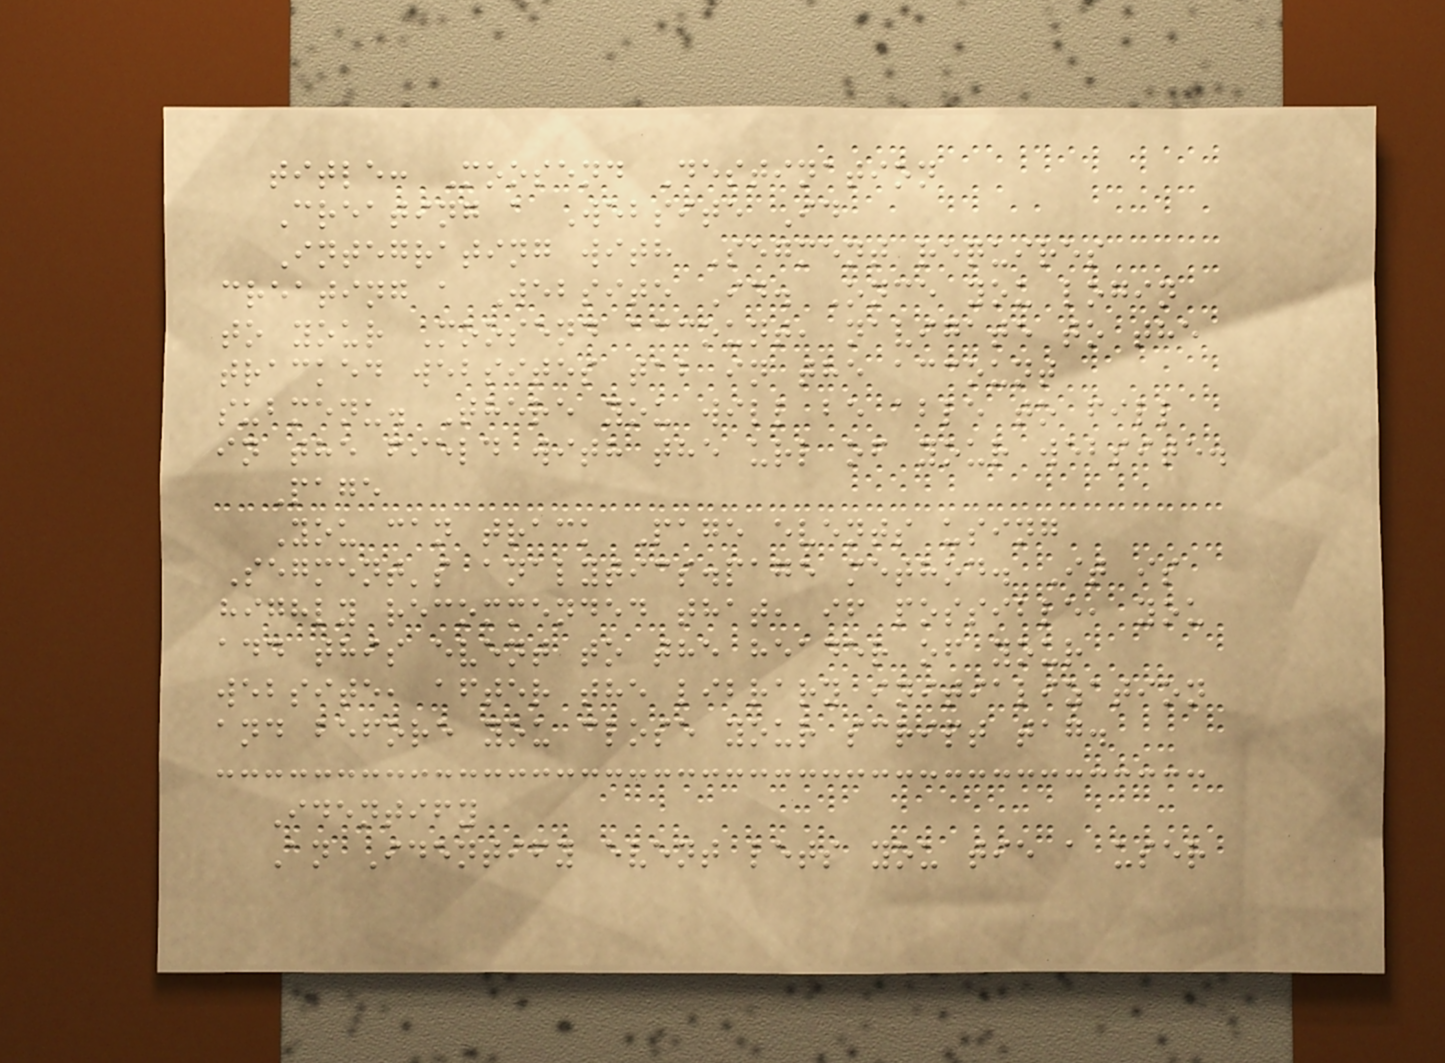title: Moosend Destination
Creating a Website Id
Integrating with Segment requires
creating a Website Id. Once you login
to your Moosend account, navigate to the
tracked websites tab in the account
submenu. There you will be able to fill
in the field with the url of your website.
Page
You can track Page events using
Segment's analytics.page method. It is
highly recommended that, if possible, you
add this event to the header of your
website, after the library initialization
and before you close your script tag.
Identify
An Identify event lets you tie a user
